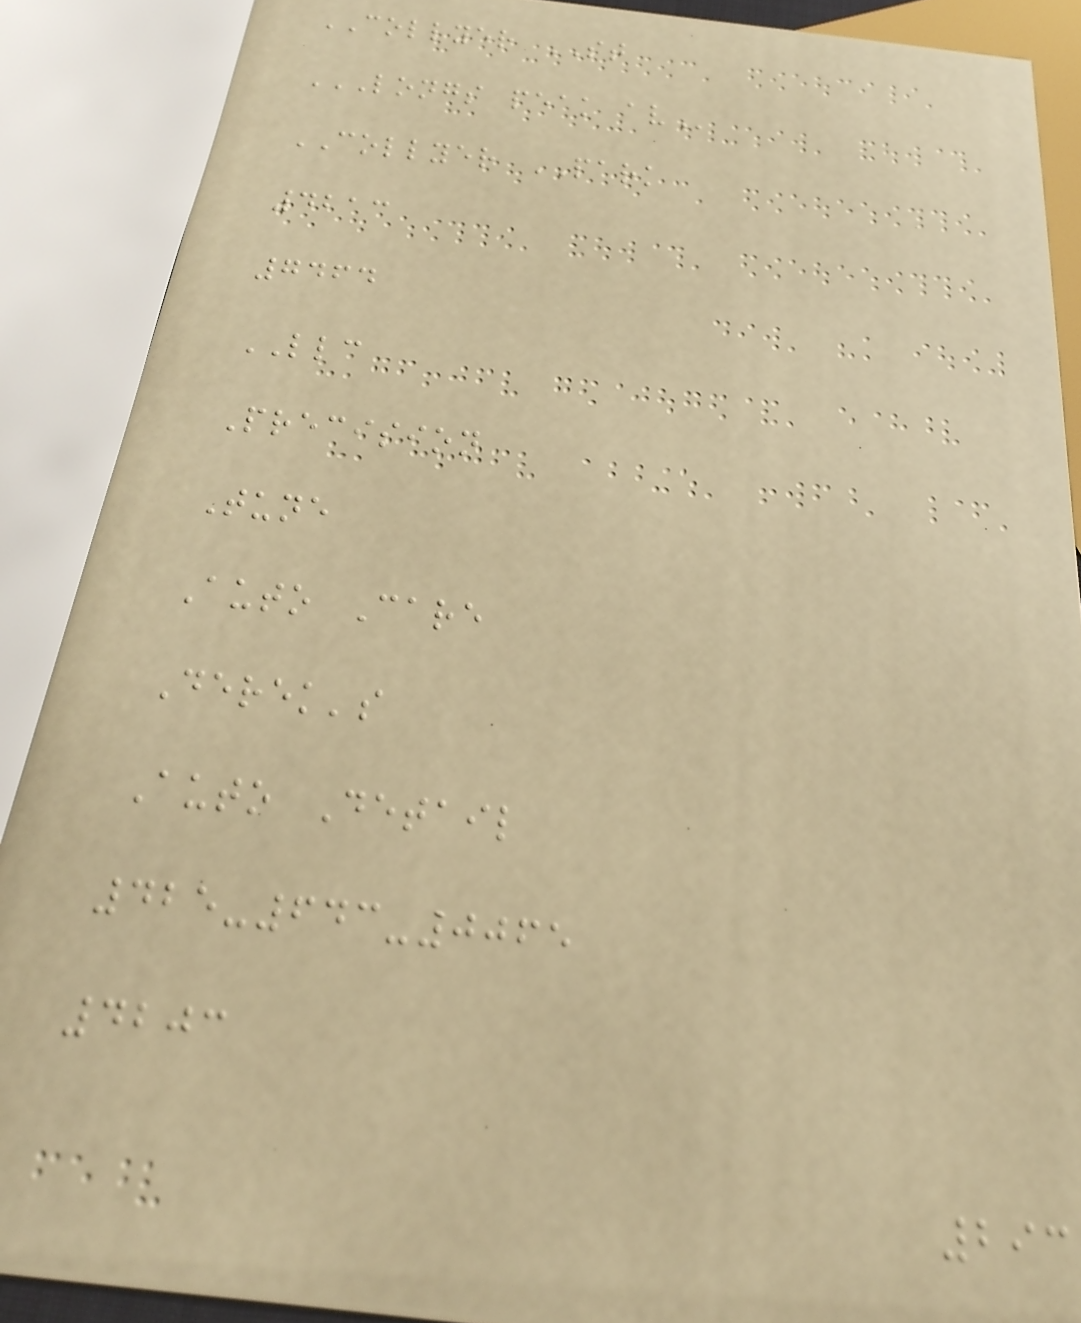COLLYER ST
LONGS PEAK AV
COLLYER PARK
4213
7464
LLC
Precision
Tune
Auto Care
Derek's
Auto Detail
425-643-0065
4203
293
